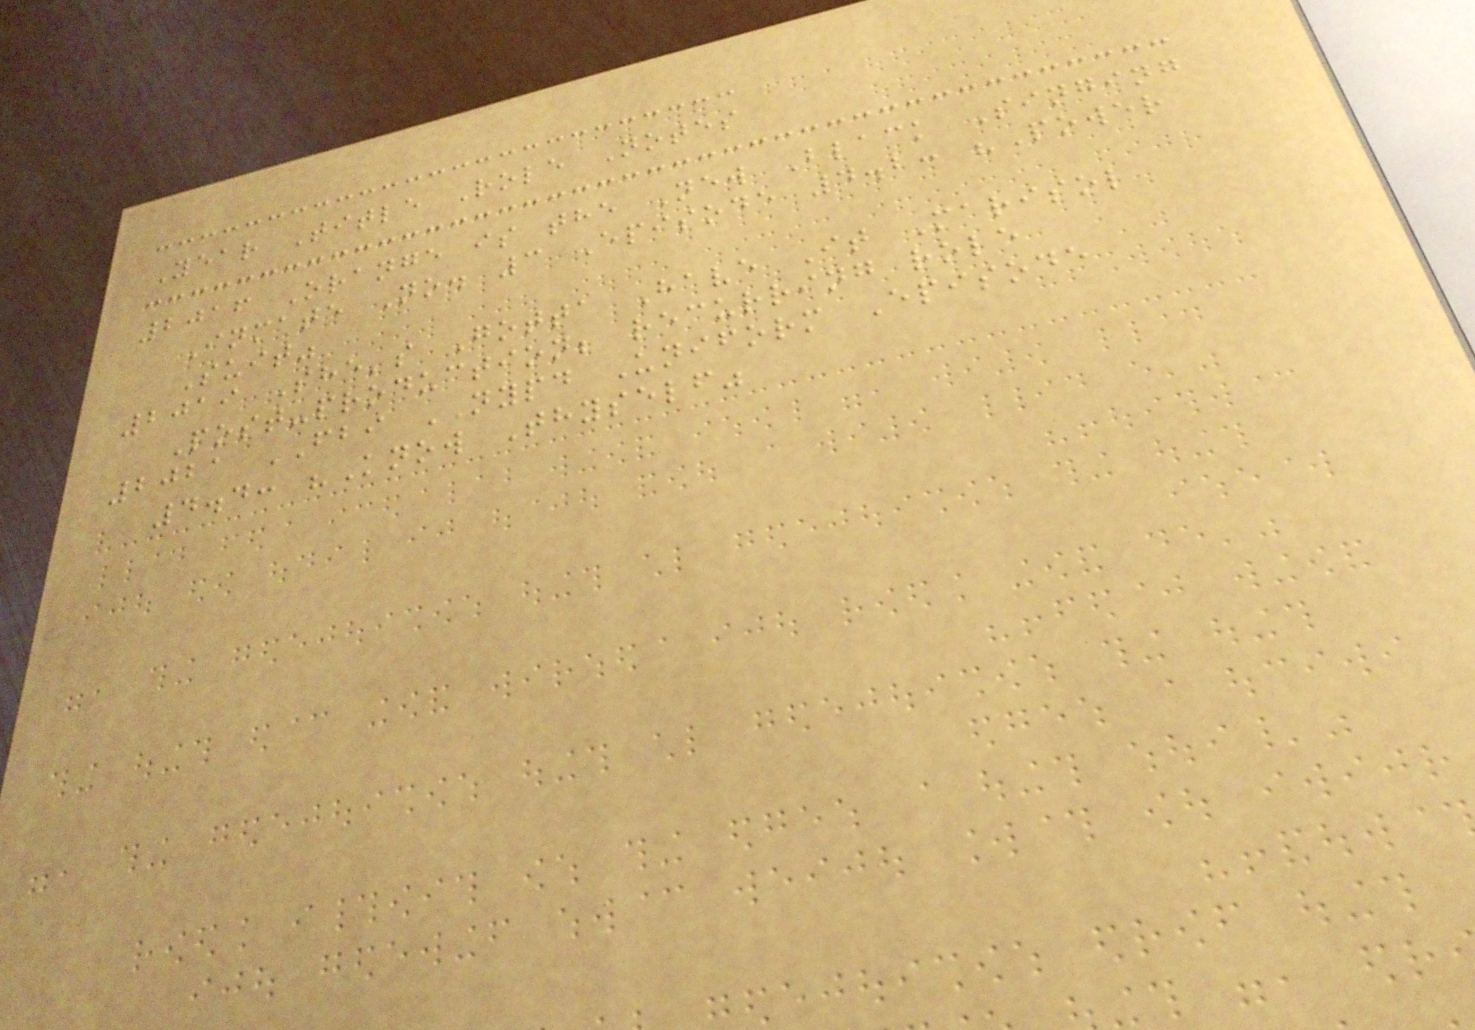Year Title Role Notes
2016 Orange is the New Black Singing
Inmate No. 3 Episode 4.2: "Power
Suit"
2019 She's Gotta Have It Marisol
Post-production; recurring role
2021 FBI NYPD Uniform Episode
4.4: "Know Thyself"
